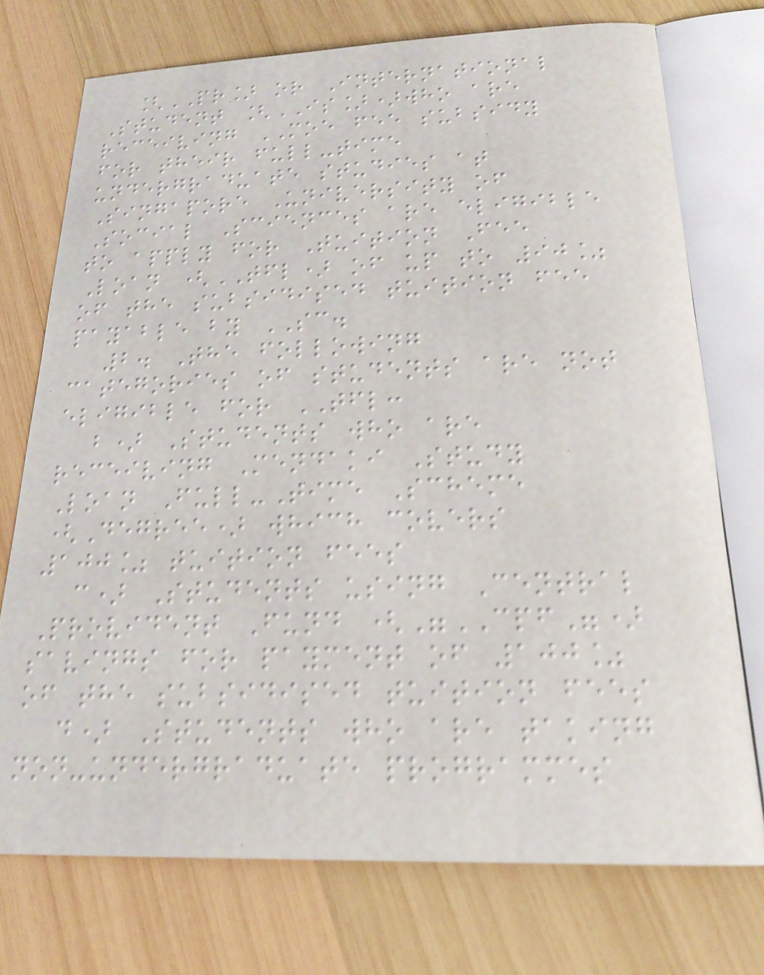[PR] or International
Student [IS])who are
receiving MOE fee subsidy
for their full-time
undergraduate studies at
Singapore University of
Social Sciences are eligible
to apply for Tuition Fee
Loan (TFL) of up to 90%
of the subsidised tuition fee
payable by SC.
2. The following
categories of students are not
eligible for TFL:
b) Students who are
receiving Mendaki Study
Loan Full-Time Scheme
(Degree) which covers
100% tuition fees
c) Students using Central
Provident Fund ("CPF")
savings for payment of 100%
of the subsidised tuition fees
d) Students who are taking
non-undergraduate programmes
